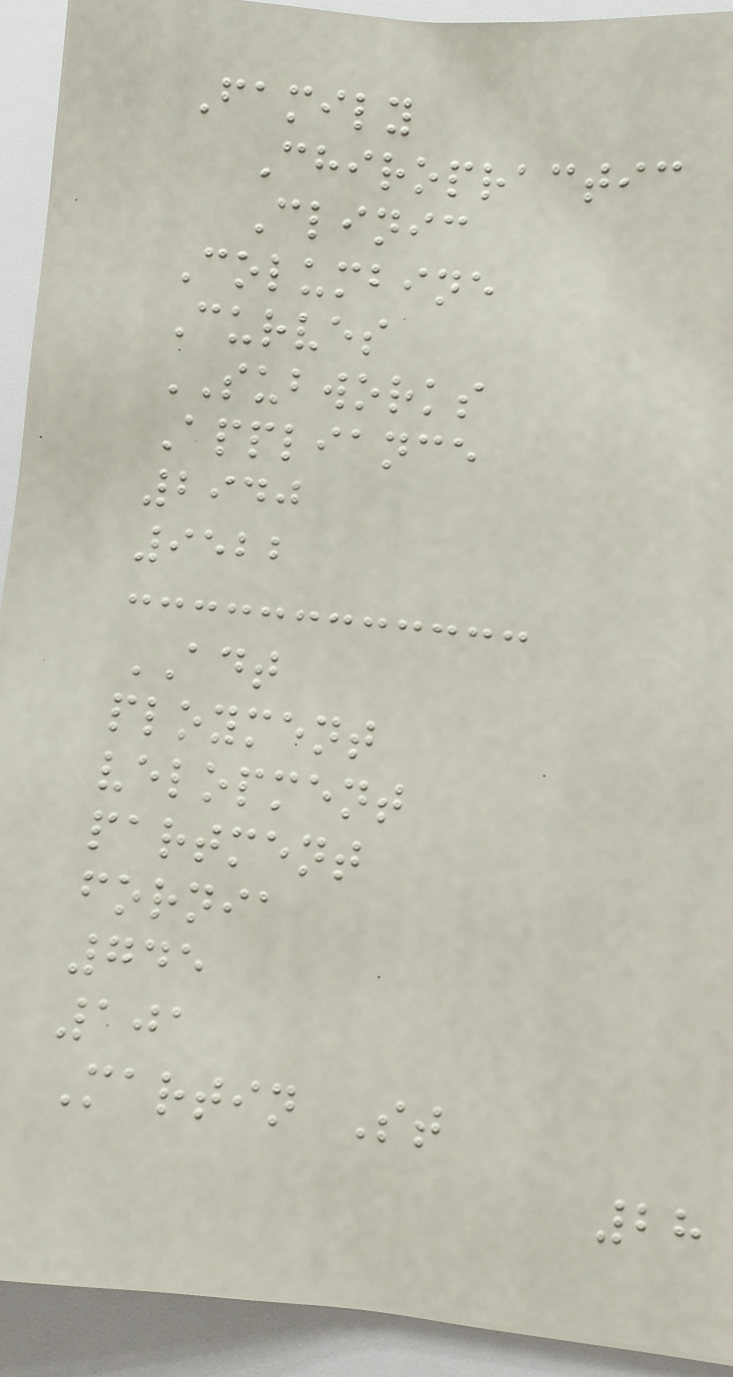Family
Chiropractic
Clinic
Columbine
Curves
SUBWORKS
Appliance
2940
9522
ADT
ployment
velopment
partment
fornia
745
101
Martin St
28
